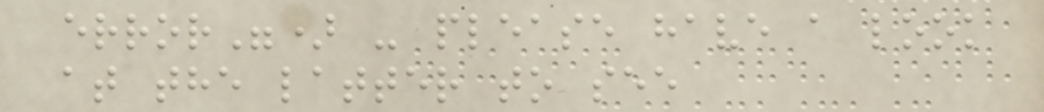error") - please have a look
at the latter to see
